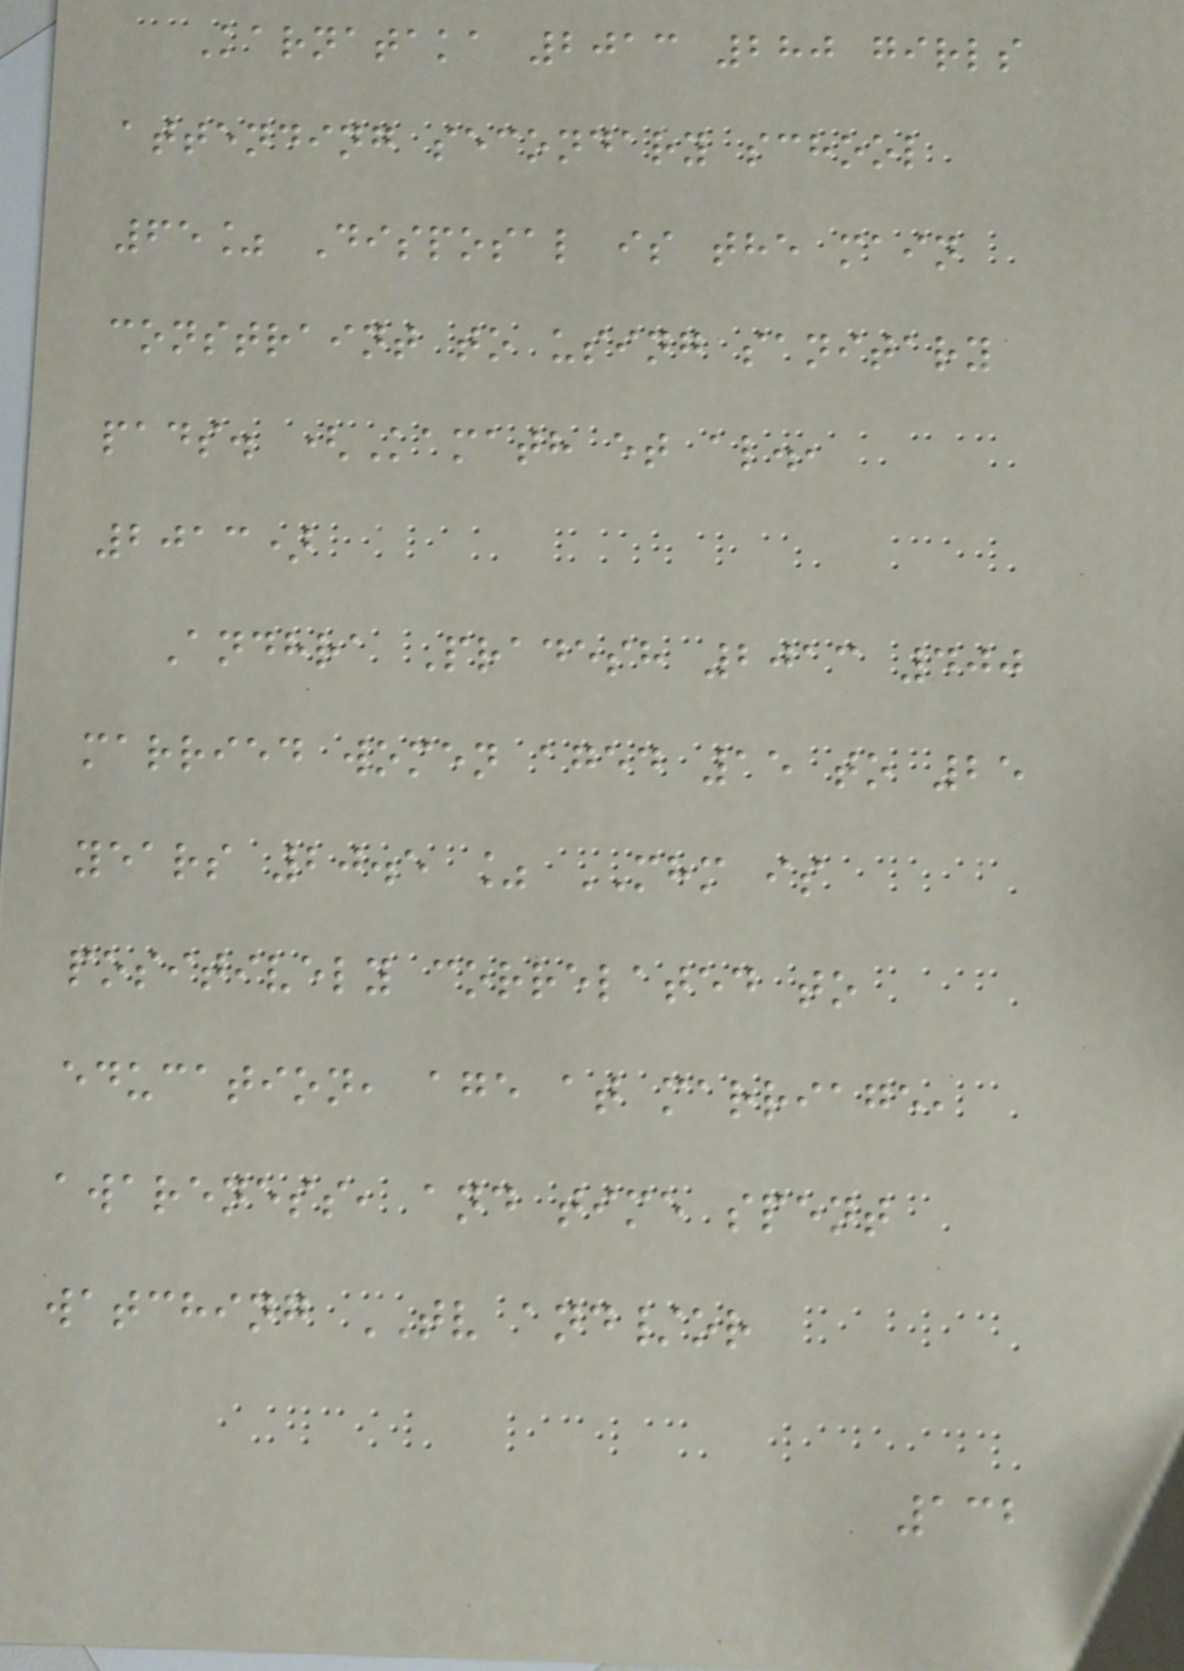Karnataka 2013 280 girls
attending secondary school
65% Disposal is the main
constraint to using sanitary
pads. (Kamath et al.,
2013)
Andhra Pradesh 2013 400
married women aged 15 to 25
years 20.5 % MHM is
positively correlated to
education, age at marriage,
awareness, and time spent
watching TV and/or
132
